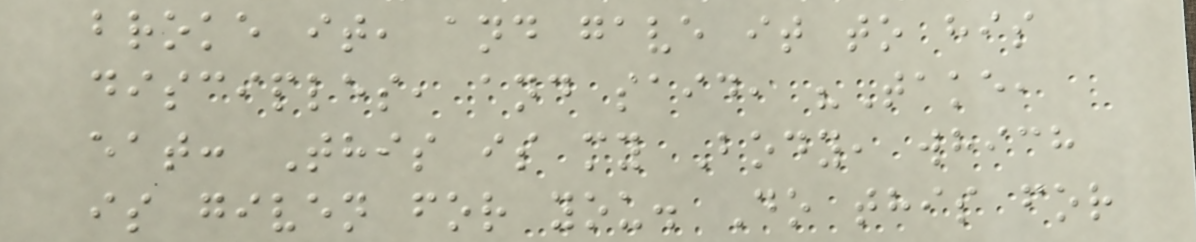broke it, and gave it to his
disciples, and said, "Take,
eat: This is my Body, which
is given for you. Do this for
